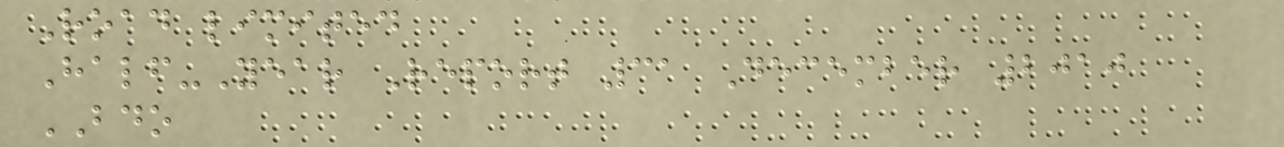Road limited
Half-Year Report 31 December 2010
BDO
